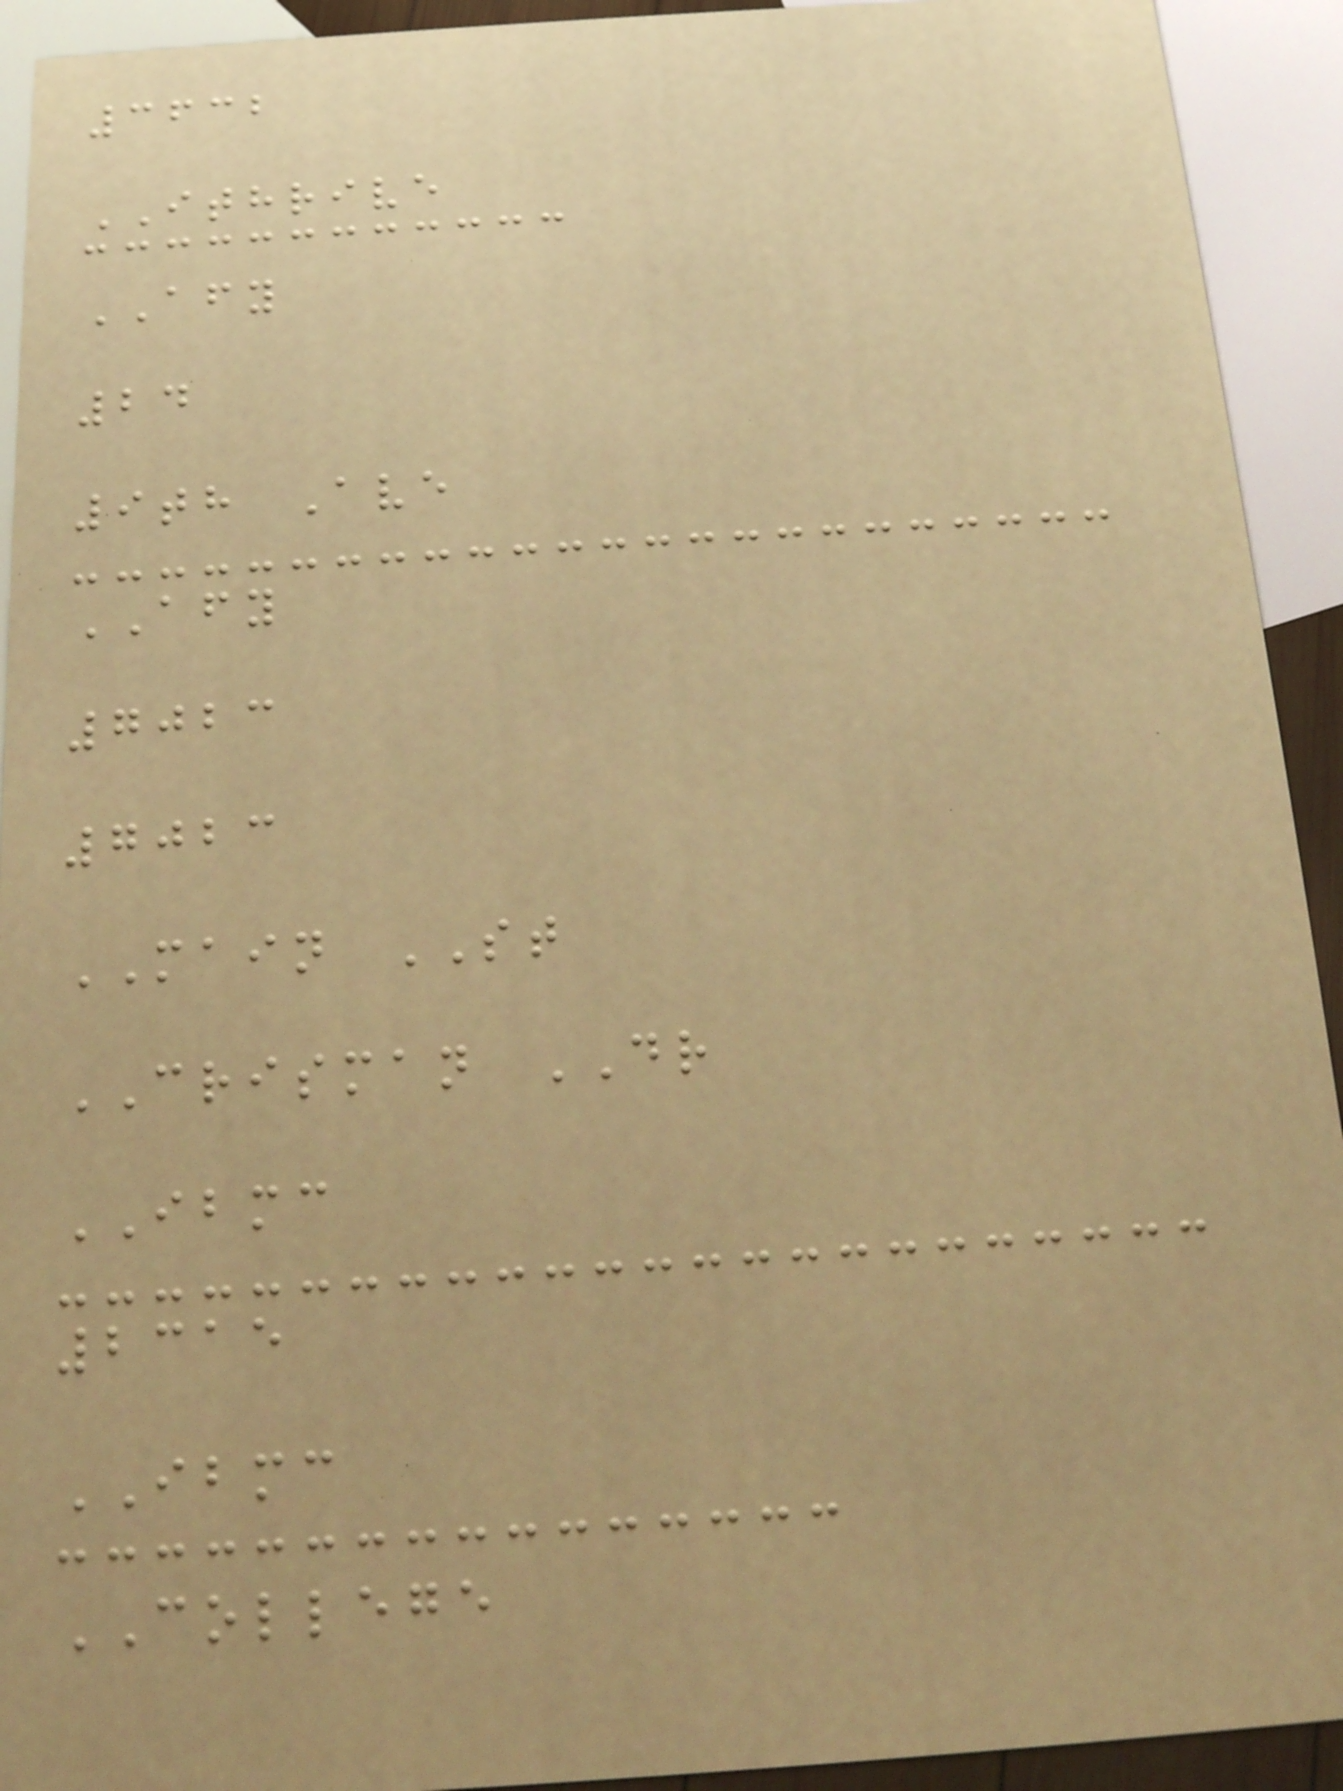3632
ITHRIVE
AFY
24
9th Ave
AFY
7023
7023
MAIN ST
CRISMAN DR
IBMC
2315
IBMC
COLLEGE
